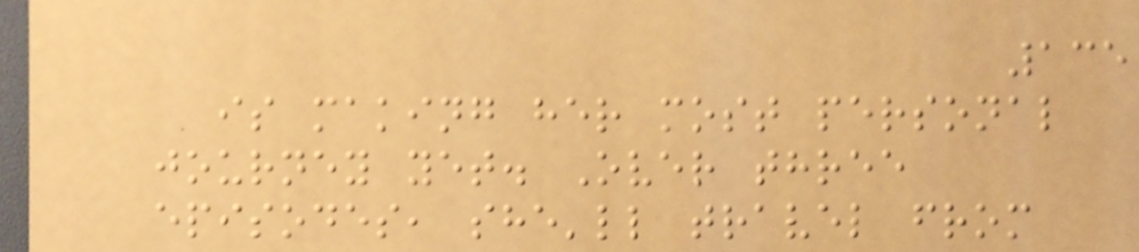135
is making her most personal
journey yet. Over three
episodes, she'll travel from
